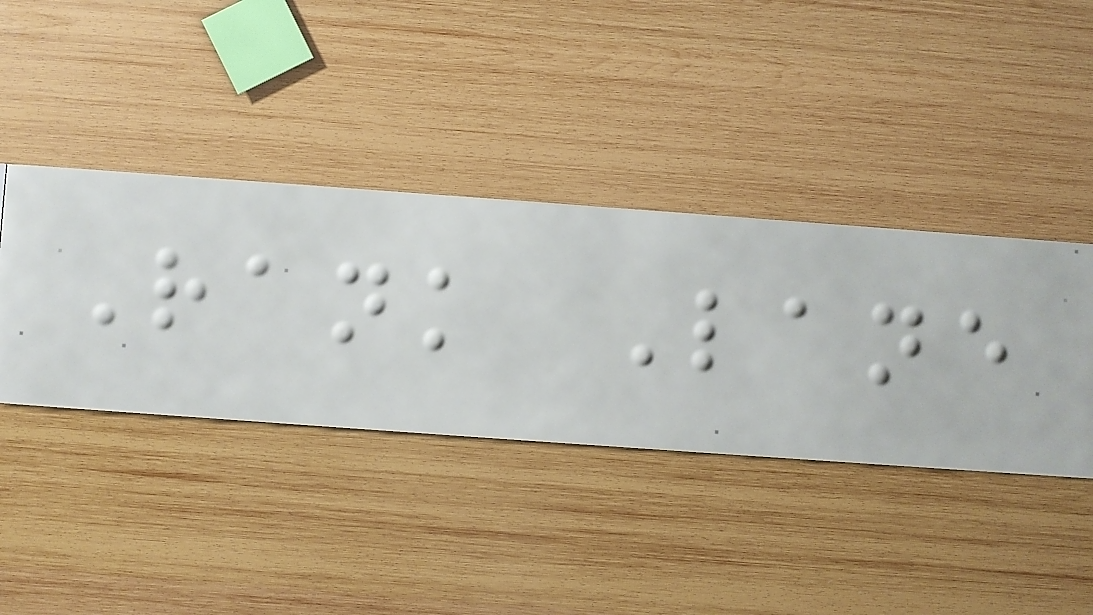Rank Lane
